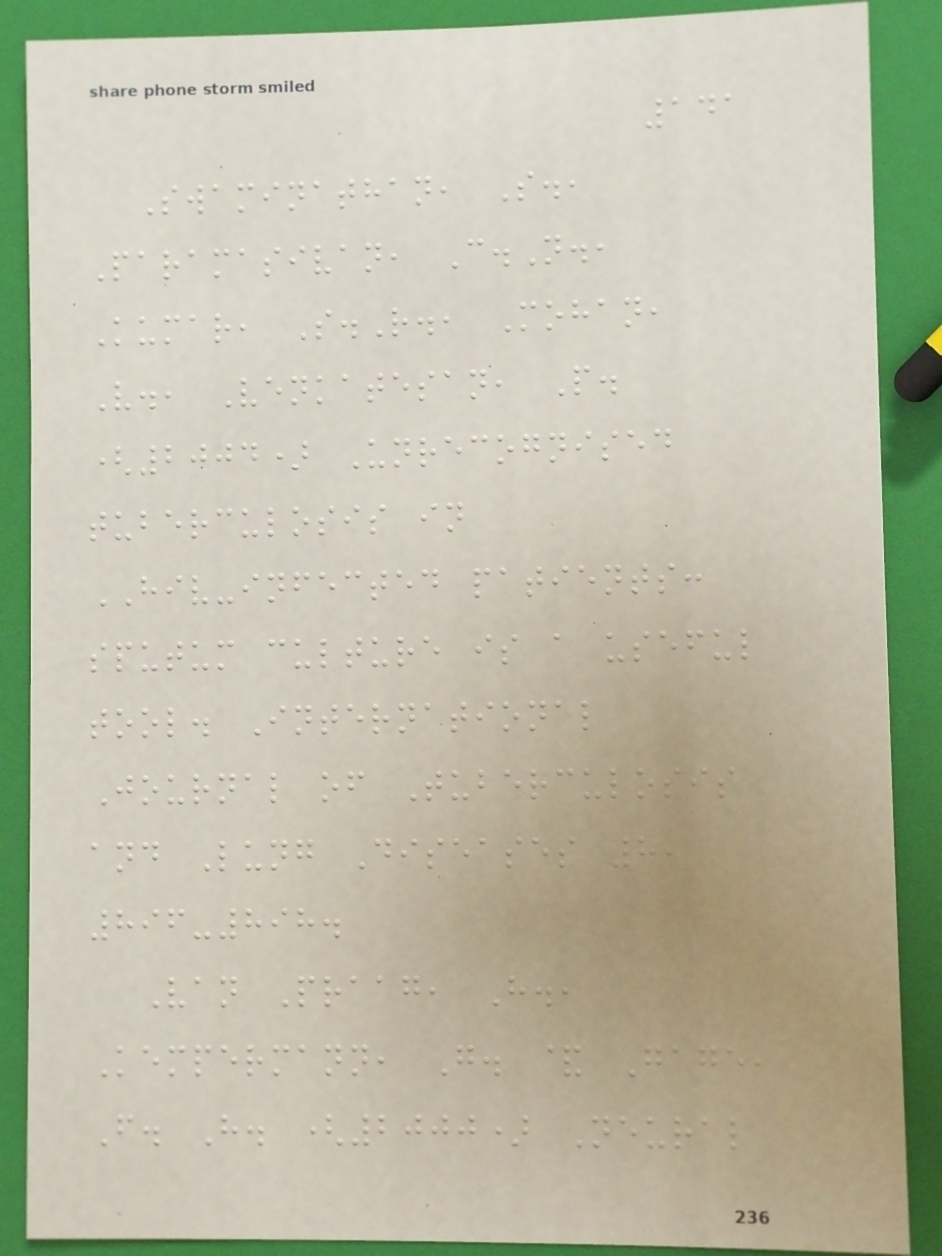141
Swaminathan, S.,
Paramasivan, C.N.,
Kumar, S.R., Mohan,
V., Venkatesan, P.
(2004) Unrecognised
tuberculosis in
HIV-infected patients:
sputum culture is a useful
tool. International
Journal of Tuberculosis
and Lung Diseases 8,
896-898.
Van Praag, H.,
Kempermann, G. & Gage,
F. H. (2000) Neural
